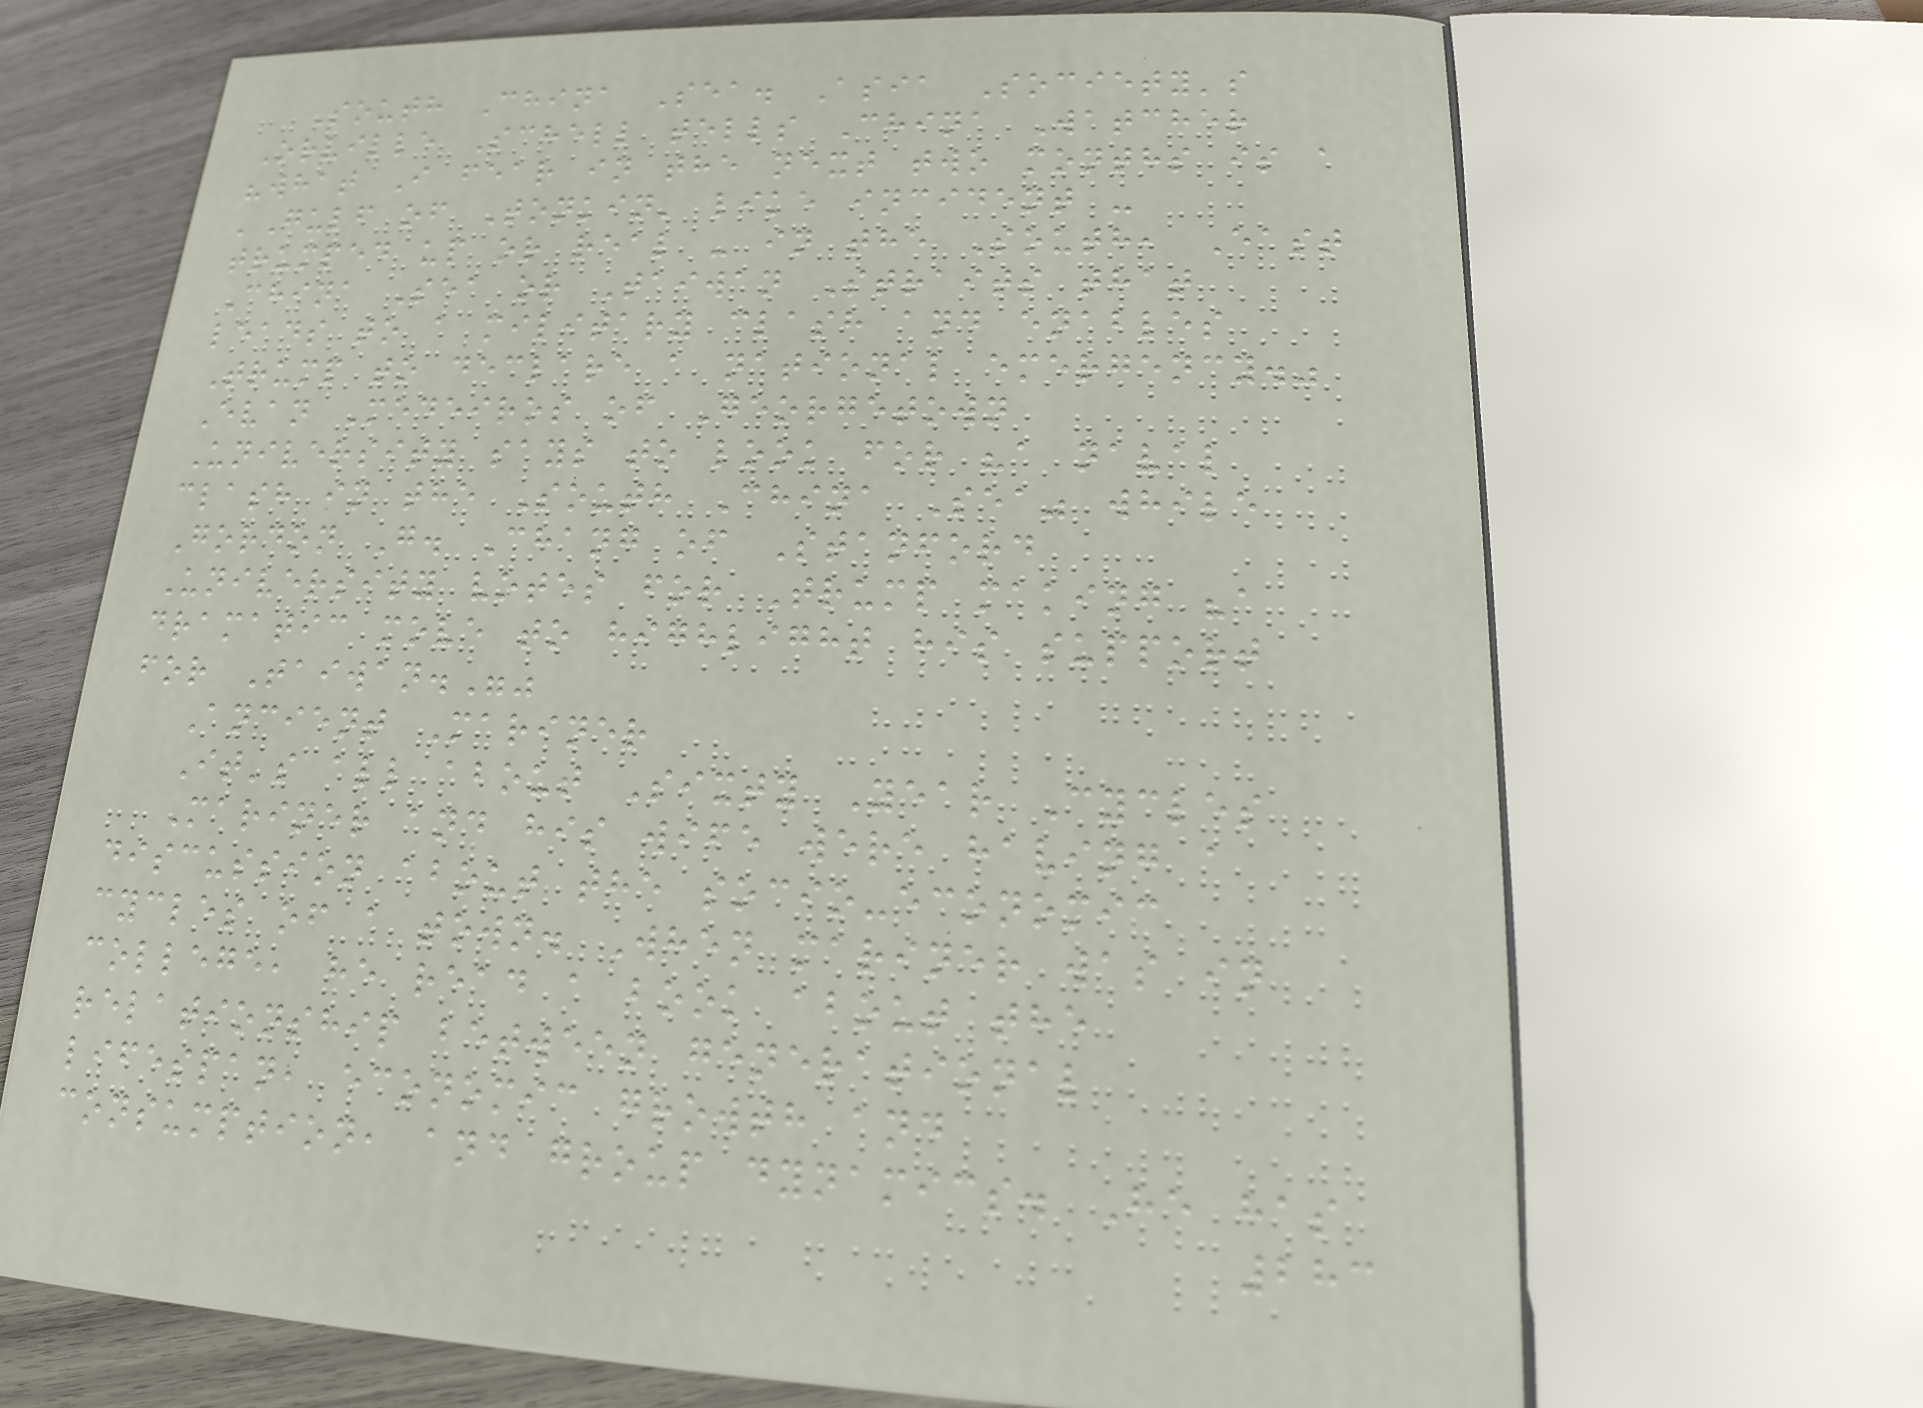South China Sea. Asia Society's
Orville Schell tells China Watcher
"what I fear in the next two months is a
'Gulf of Tonkin' like incident -
trumped up or real - in the South, East
China Sea or Taiwan Straits that
leads to a military clash and enables
Trump to declare a national emergency."
Evan Medeiros of Georgetown
University says to look for "a naval
clash in the South China Sea" while
Gordon G. Chang of Stanford
University votes for Trump making "a
dramatic move to highlight his support
for Taiwan.""
Ancient Mariner
It's all about Sixty Year Cycles
Mariner and his wife were having a
discussion about the socio-economic
cycles of a town. When mariner was in
college, he read a book about the
relationship between generational
lifespan, economic growth and
consumption, and group dynamics. He has
283
